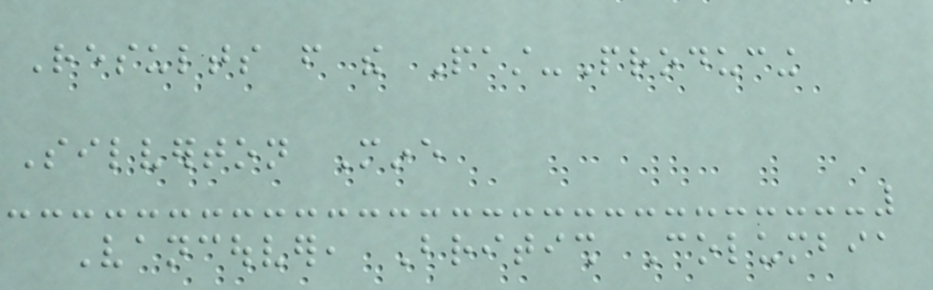Results from the Past-Producing
Silverton Mine
Vancouver, British Columbia
